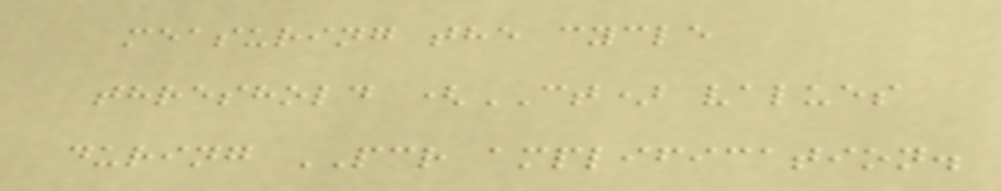measuring the cycle
threshold (CT) values
during PCR amplification.
